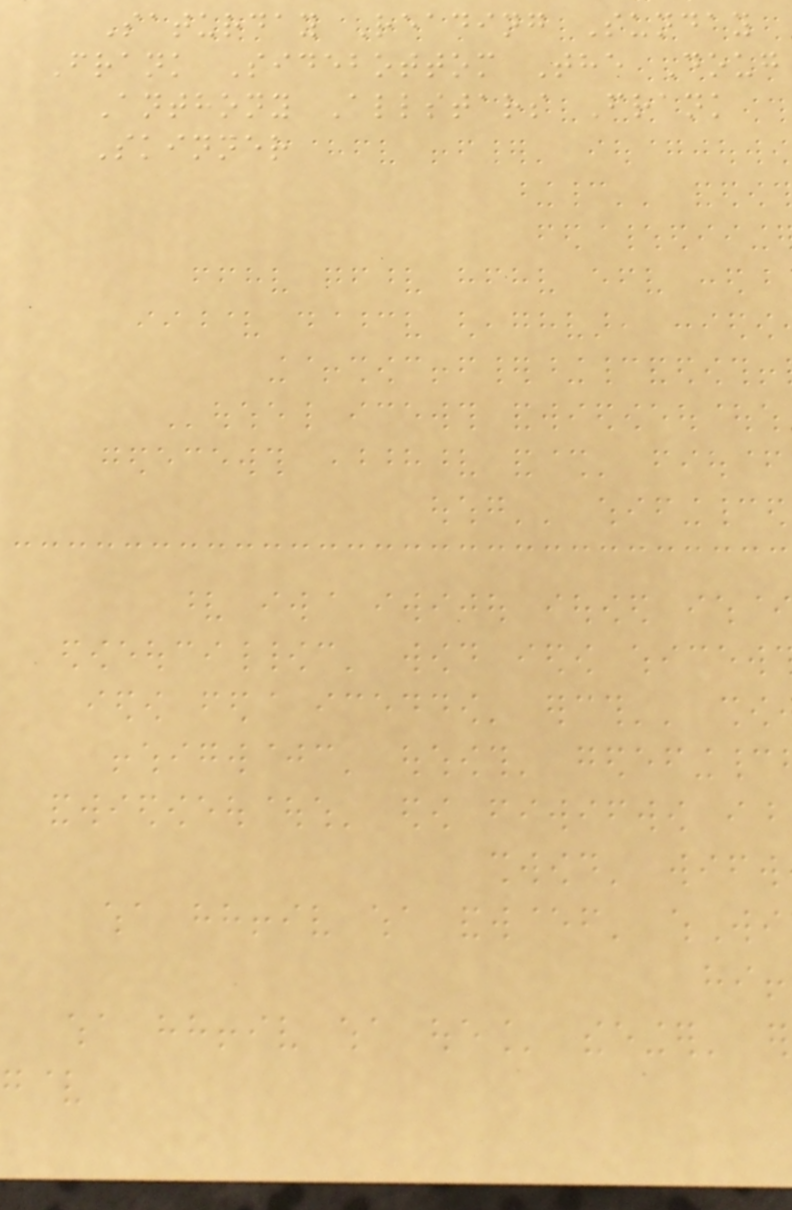Saturday Reading Sunday
Frank Sidebottom The Doug
Anthony Allstars Frank
Skinner
